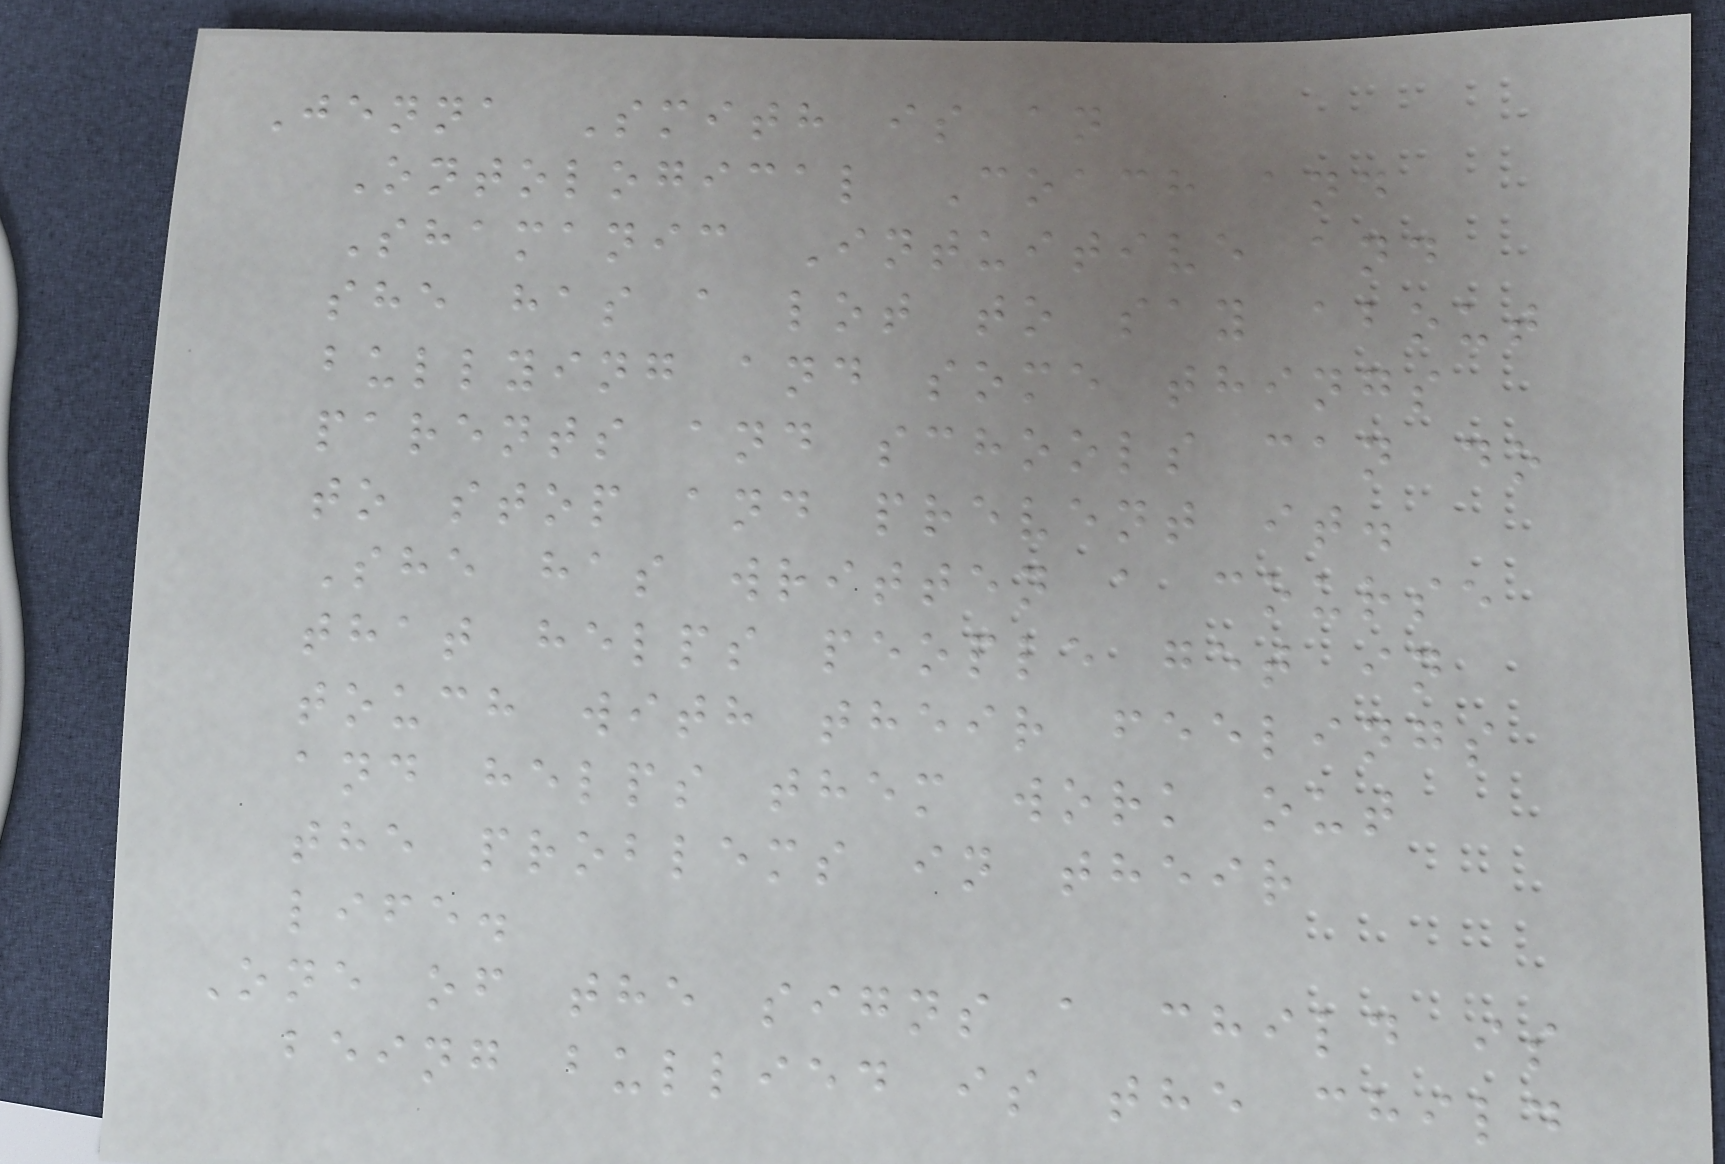Jenna Smith is an
Ontological Coach and
Shamanic Intuitive and
she has a lot to say about
bullying and some things
parents and schools can do
to stop and prevent it.
She has written a course
that helps people get in
touch with their feelings
and helps them work out
the problems in their
life.
One of the signs a child is
being bullied is the child
